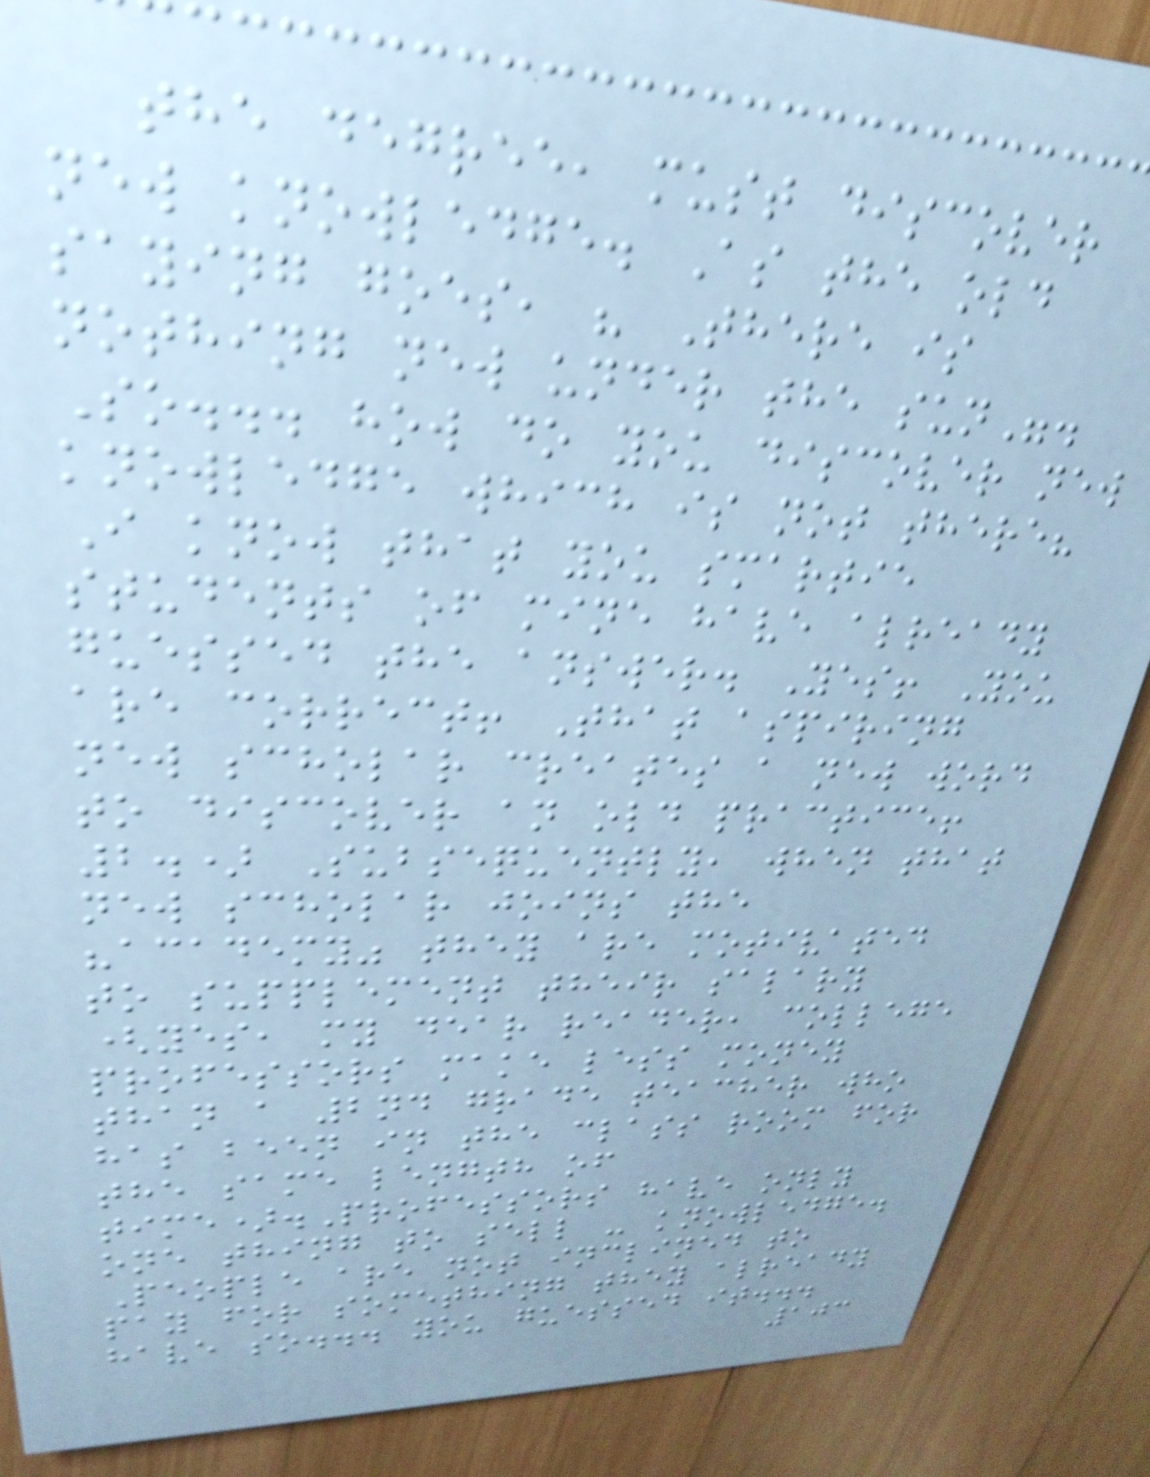the degree, must discover
new knowledge. As the old
saying goes, " There is
nothing new under the sun".
So... how do you discover new
knowledge which is not there?
I know that you smartie
students of mine have already
guessed the answer. Yes! You
are correct! That aspiring
new scholar creates a new word
to discover an old practice!
2.) Subsequently, when that
new scholar joins the
"academy" they are motivated
to supplement their salary
(yes, my dear reader, college
professors make less money
than a 2nd grade teacher who
has been in the class room for
the same length of
time).Professors have only
one thing to sell - knowledge.
People are not inclined to
pay for something they already
have so... you guessed it...
103
